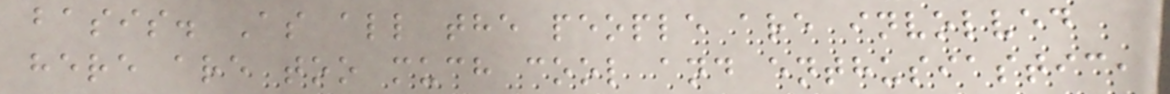basis. As all the people are involved
here are too much cool and enthusiastic,
